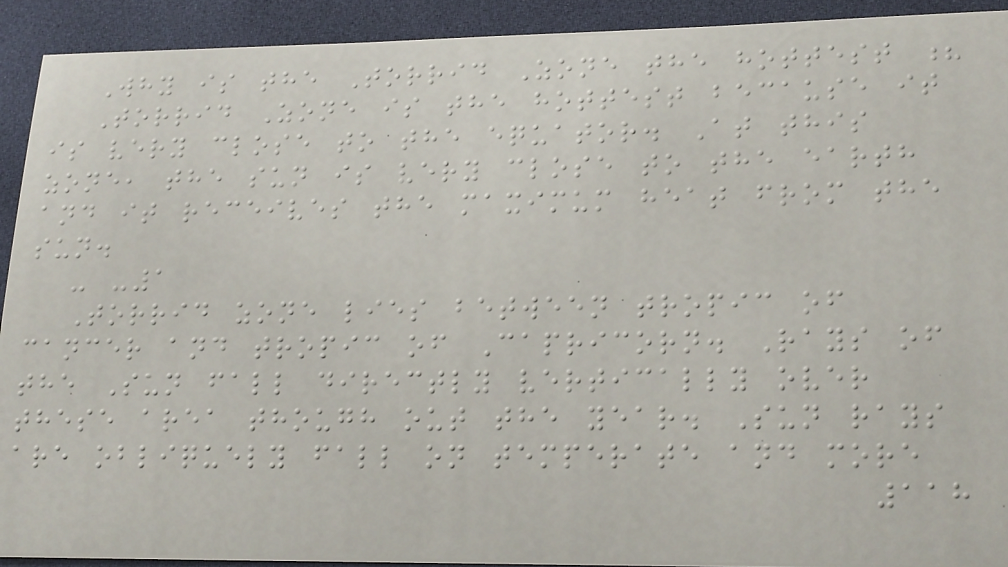Why is the Torrid Zone the hottest ?
Torrid Zone is the hottest because it
is very close to the equator. At this
zone, the sun is very close to the earth
and it receives the maximum heat from the
sun.
- -1
Torrid zone lies between tropic of
cancer and tropic of Capricorn. Rays of
the Sun fall directly vertically over
these area though out the year. Sun rays
are obliquely fall on temperate and more
118
